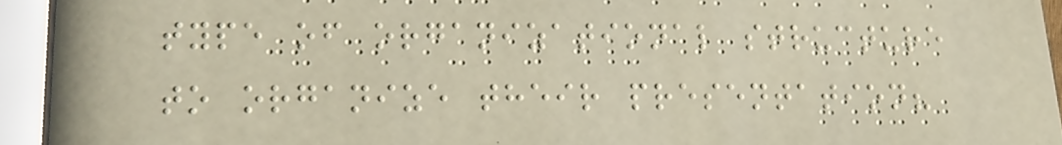type of organizational structure
to organize their presentation?
